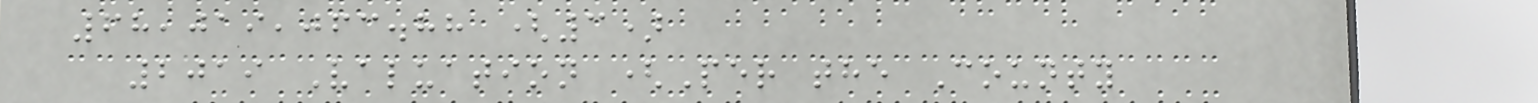68,019,063.88 (3)
2019 Valuation (Per the County
